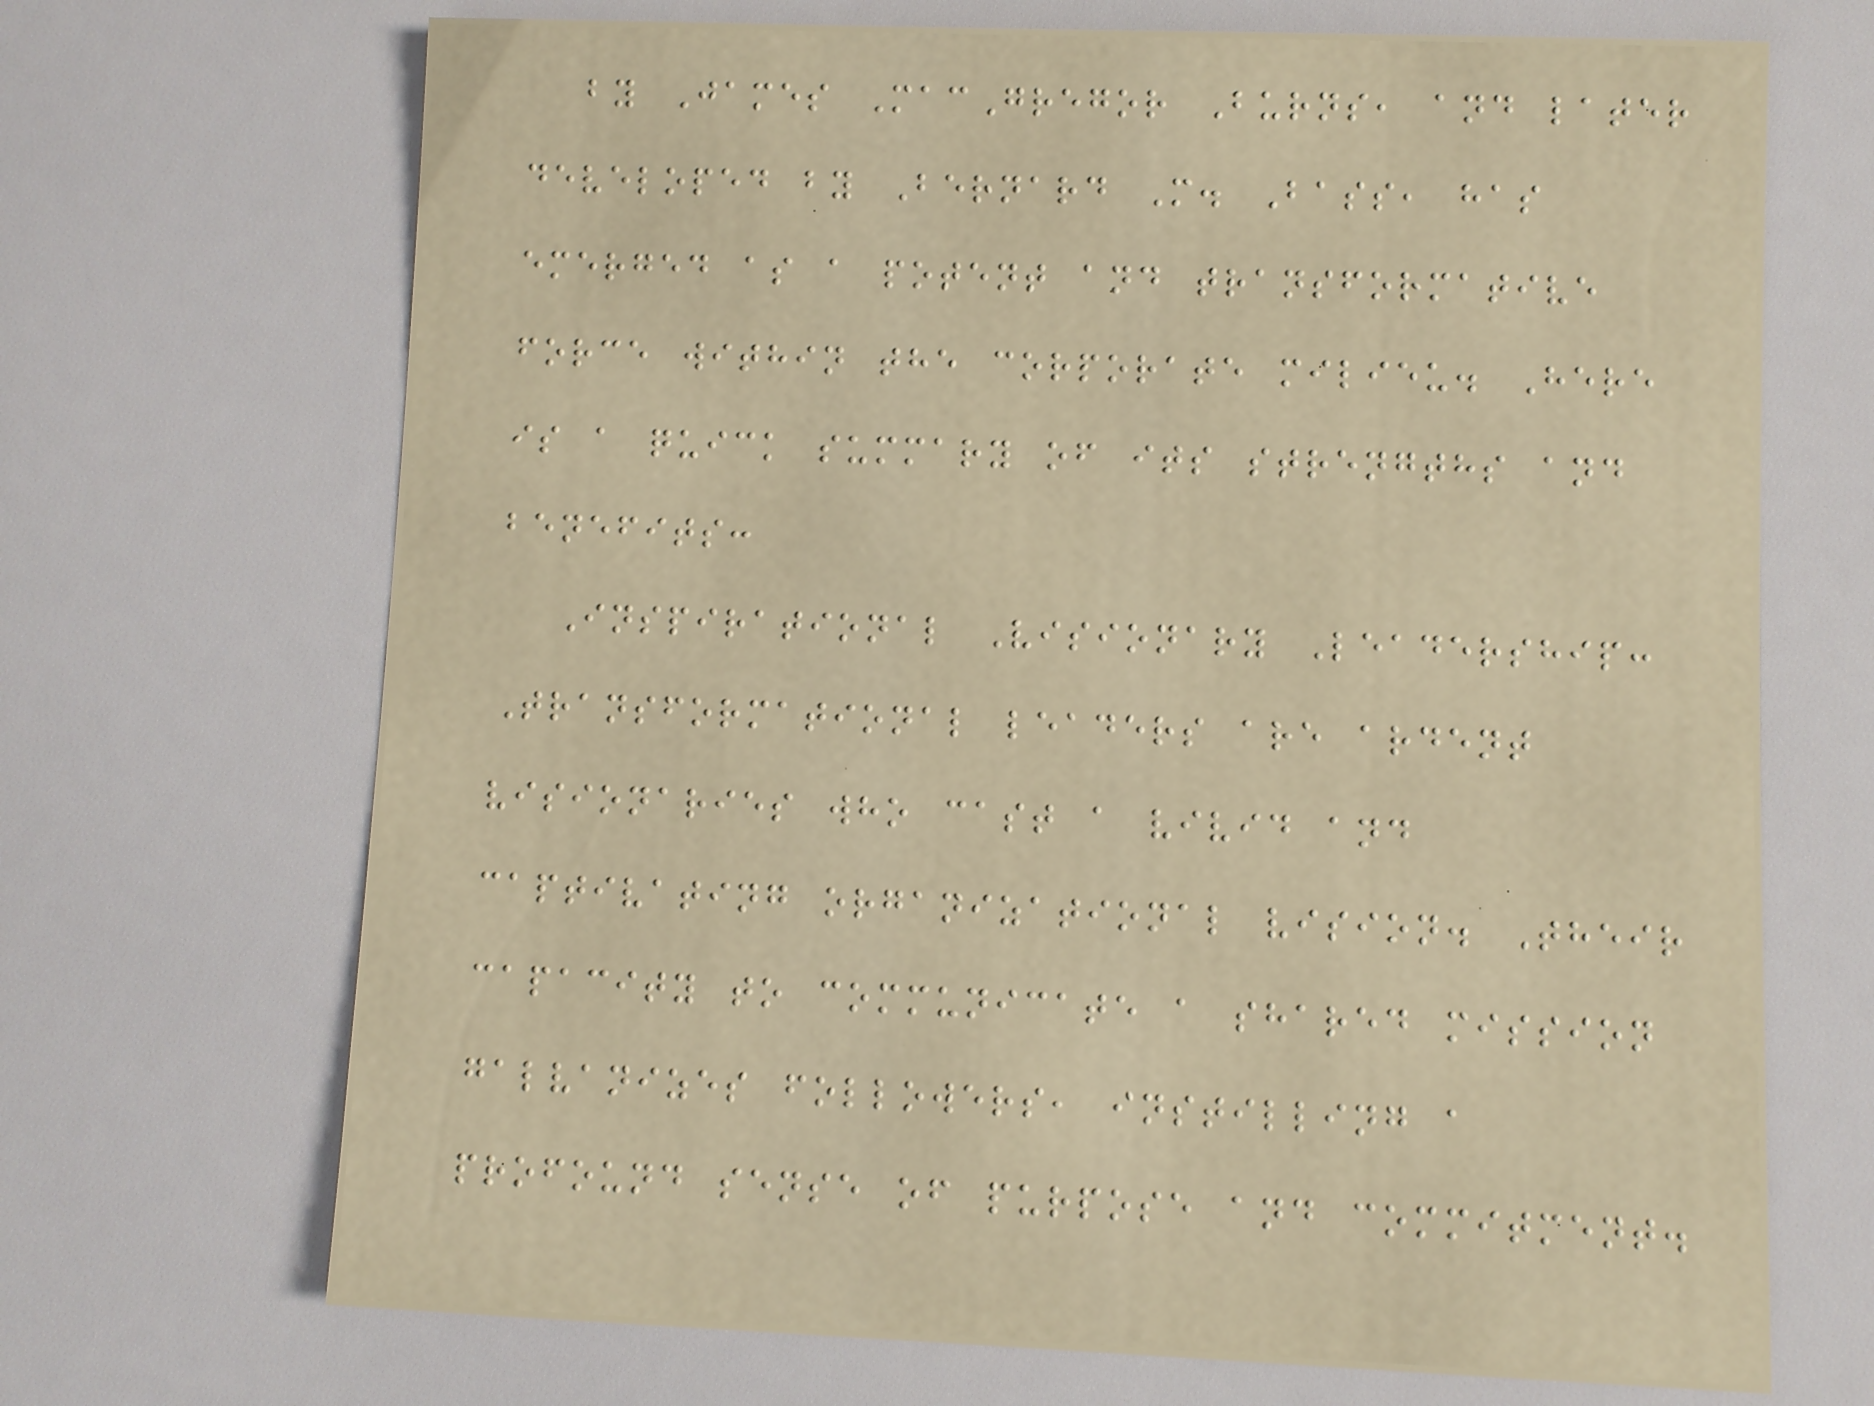by James MacGregor Burns, and later
developed by Bernard M. Bass, has
emerged as a potent and transformative
force within the corporate milieu. Here
is a quick summary of its strengths and
benefits:
Inspirational Visionary Leadership:
Transformational leaders are ardent
visionaries who cast a vivid and
captivating organizational vision. Their
capacity to communicate a shared mission
galvanizes followers, instilling a
profound sense of purpose and commitment.
